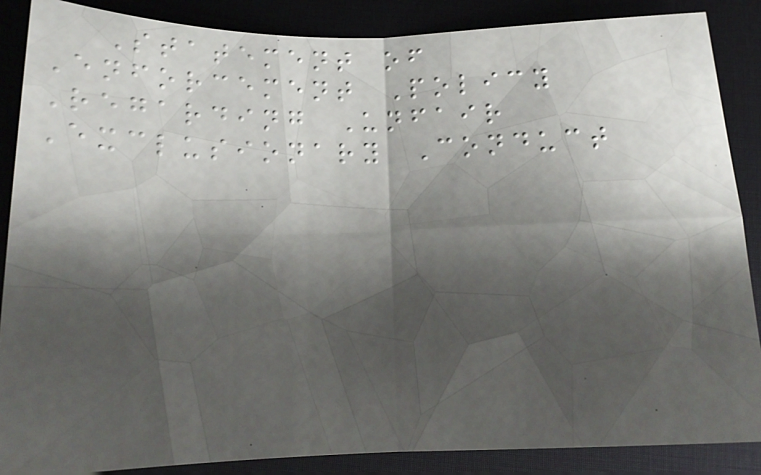Statement of
Enforcement Policy
Regarding Unfair
Exclusionary Conduct
